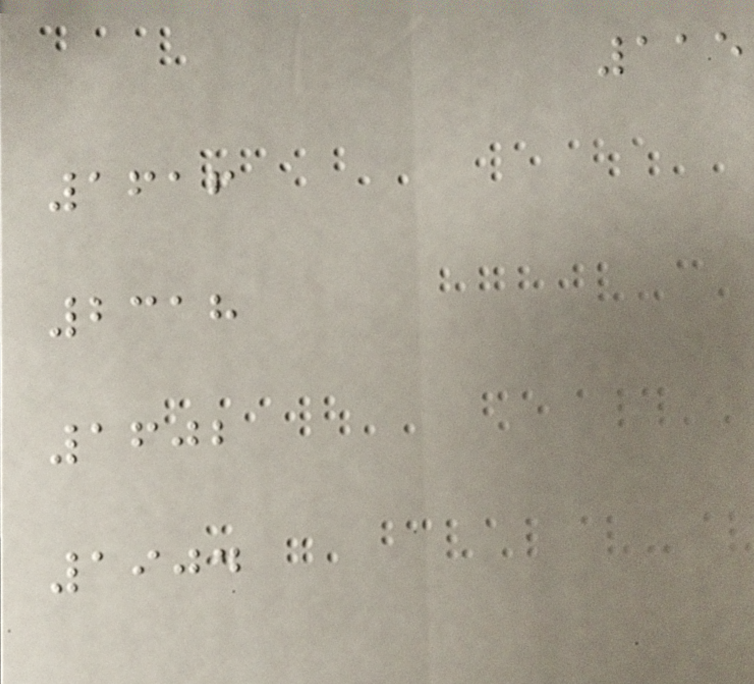115
1616
2318
1602
1904
